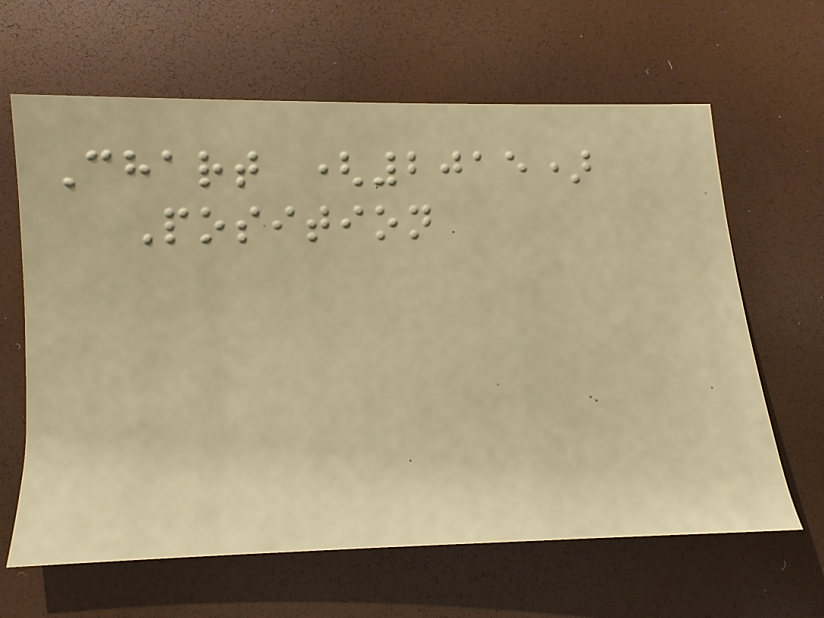Chart (2015)
Position
